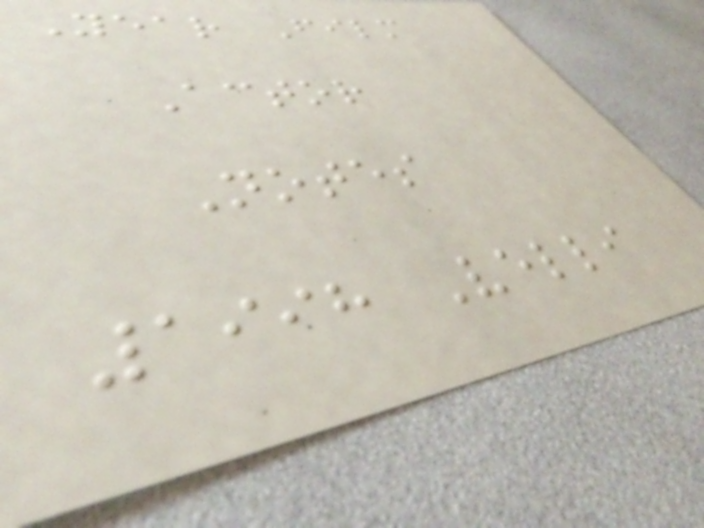Year Film
Actor
Notes
1998 Velli
